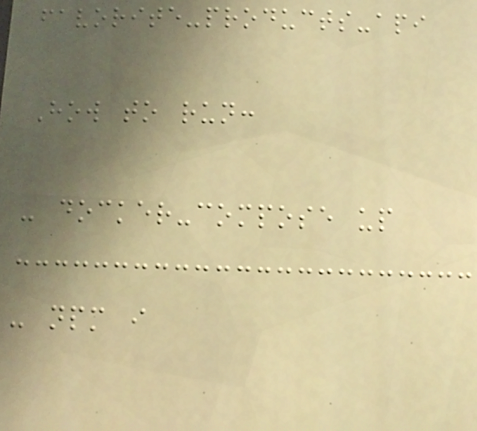favorite-products-api
How to run:
- docker-compose up
- npm i
